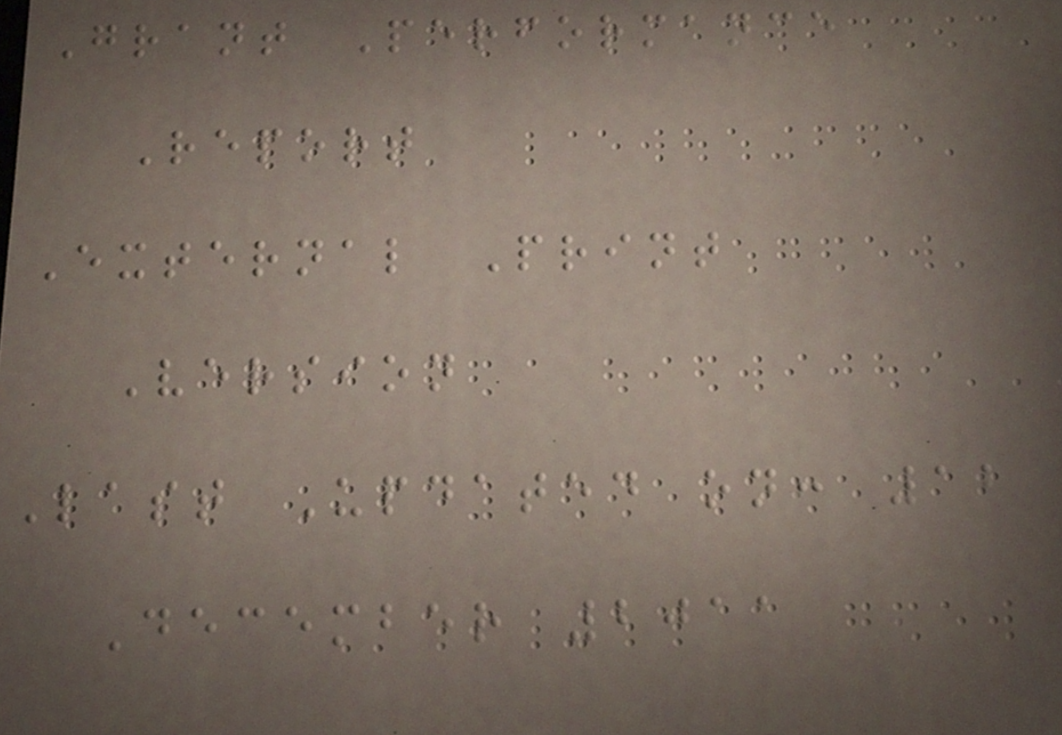Grant Performance
Report
External Print
Version
Last Updated on: 12
December 2011
